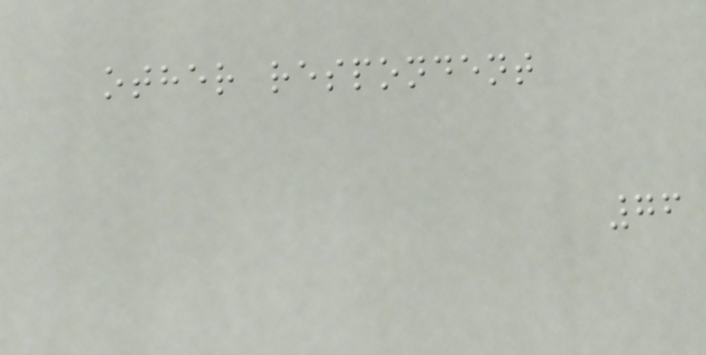other respondent
76
